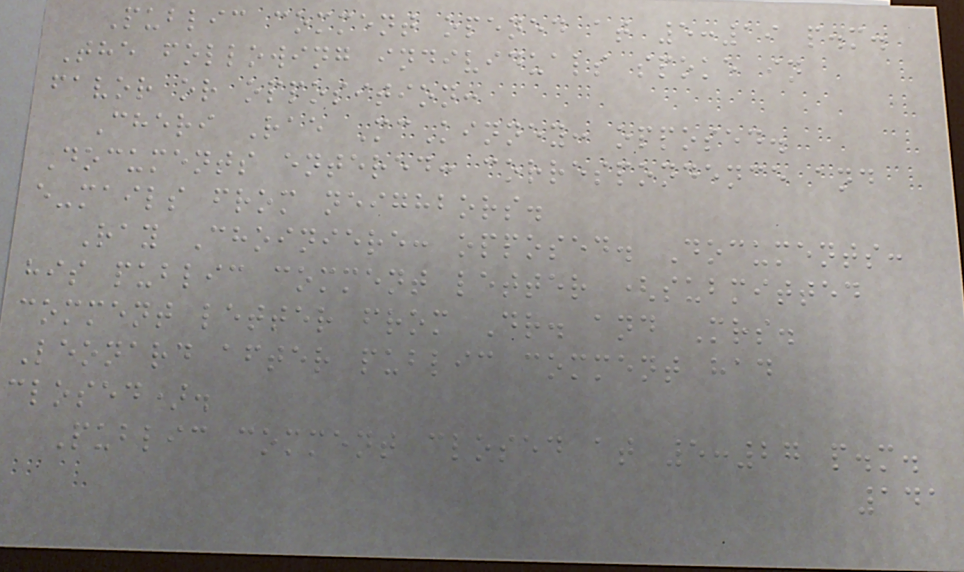Public comment opened at 5:19 p.m.
The following individuals spoke in
favor or opposition:
Cheri Rae McKinney: opposed.
Documents entered: correspondence and
e-mails from neighbors.
Ray Choiniere: opposed. Documents:
his public comment letter (submitted
comment letter from Dr. and Mrs.
Leonard after public comment had
closed).
Public comment closed at 5:27 p.m.
141
